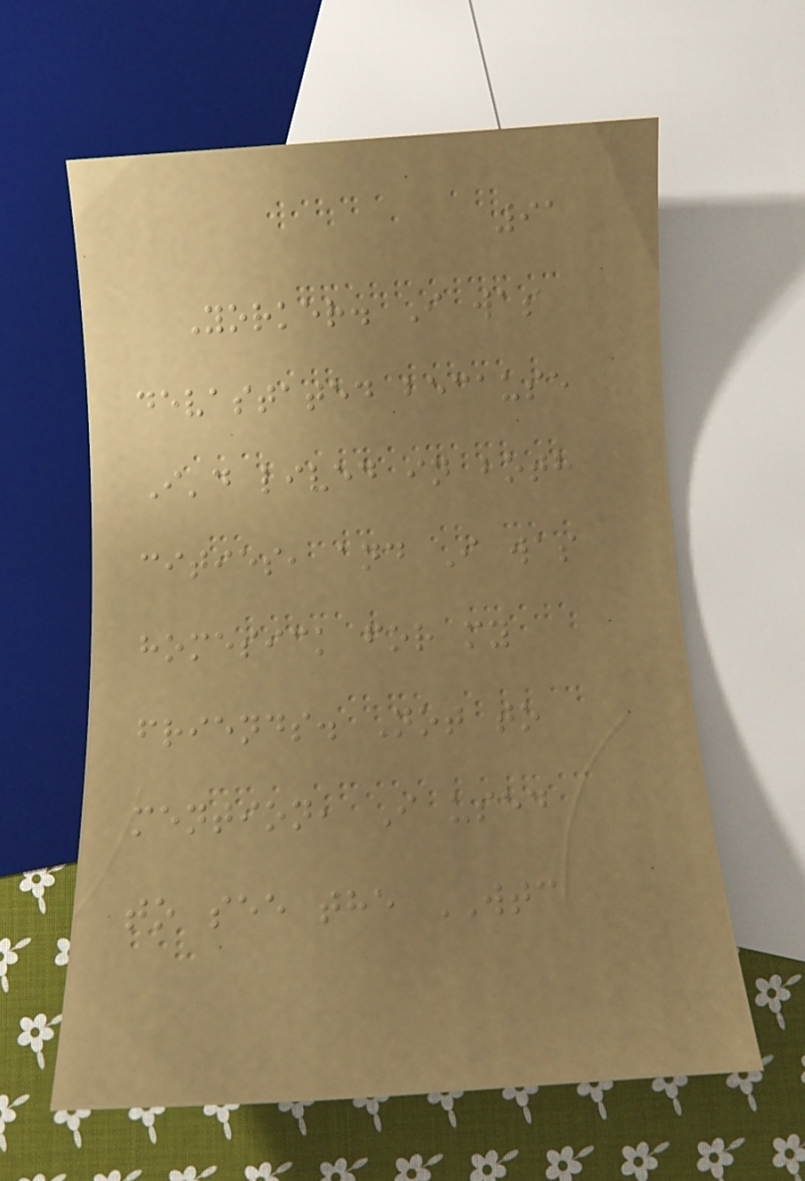91
Yorker. I was
devastated because
I'd lived in both
cities, and I was
homesick for my
friends. Not to
mention, I used
to see the WTC
